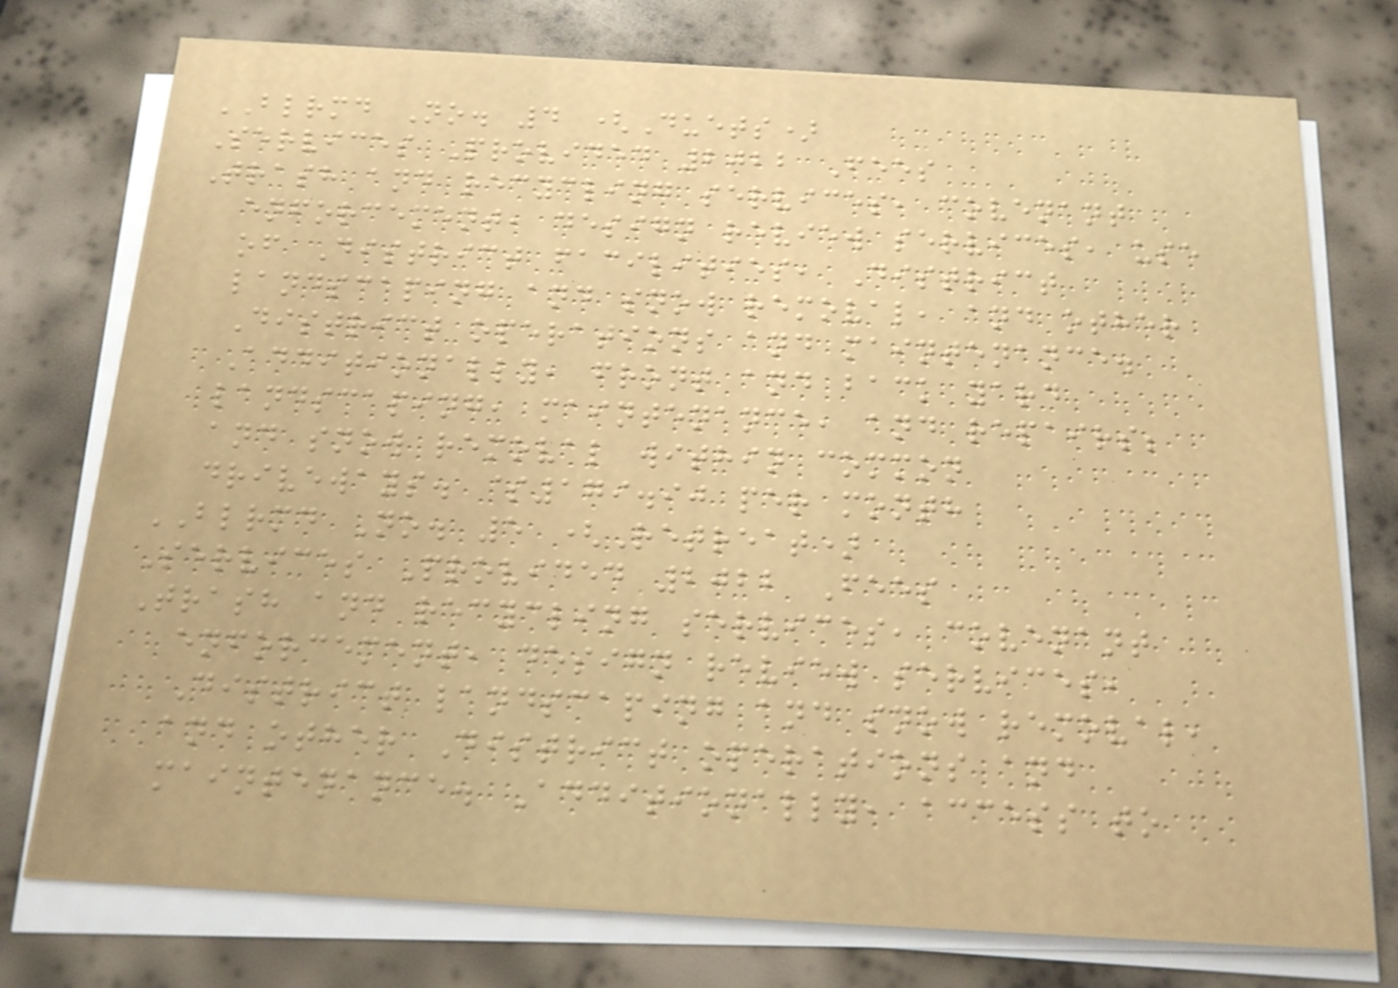BLRMD No. 4 (Duets)
Services Provided 2022 Fees
Trash and recycling services, covenant
enforcement, design review services, use
of District facilities, District
landscaping and snow removal, and other
District operations and maintenance.
Additionally, front and back yard
landscaping, maintenance, and repairs;
and snow removal within common
driveways. $179.90 per month
BLRMD No. 5 (Retreat)
Services Provided 2022 Fees
Trash and recycling services, covenant
enforcement, design review services,
District landscaping and snow removal,
and other District operations and
maintenance. Additionally, access to
